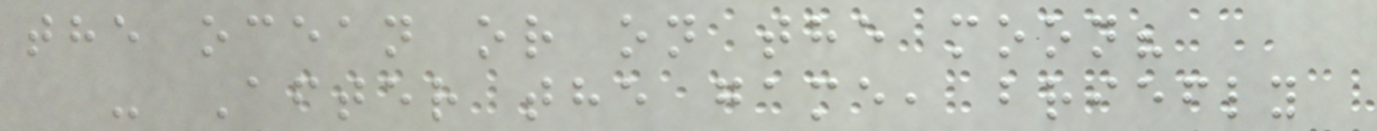the ocean or on the moon?
- After the game, briefly
